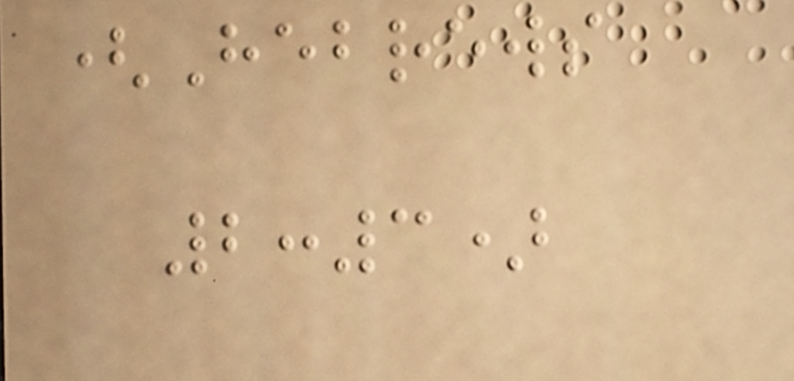(Hebrews
2:3)
